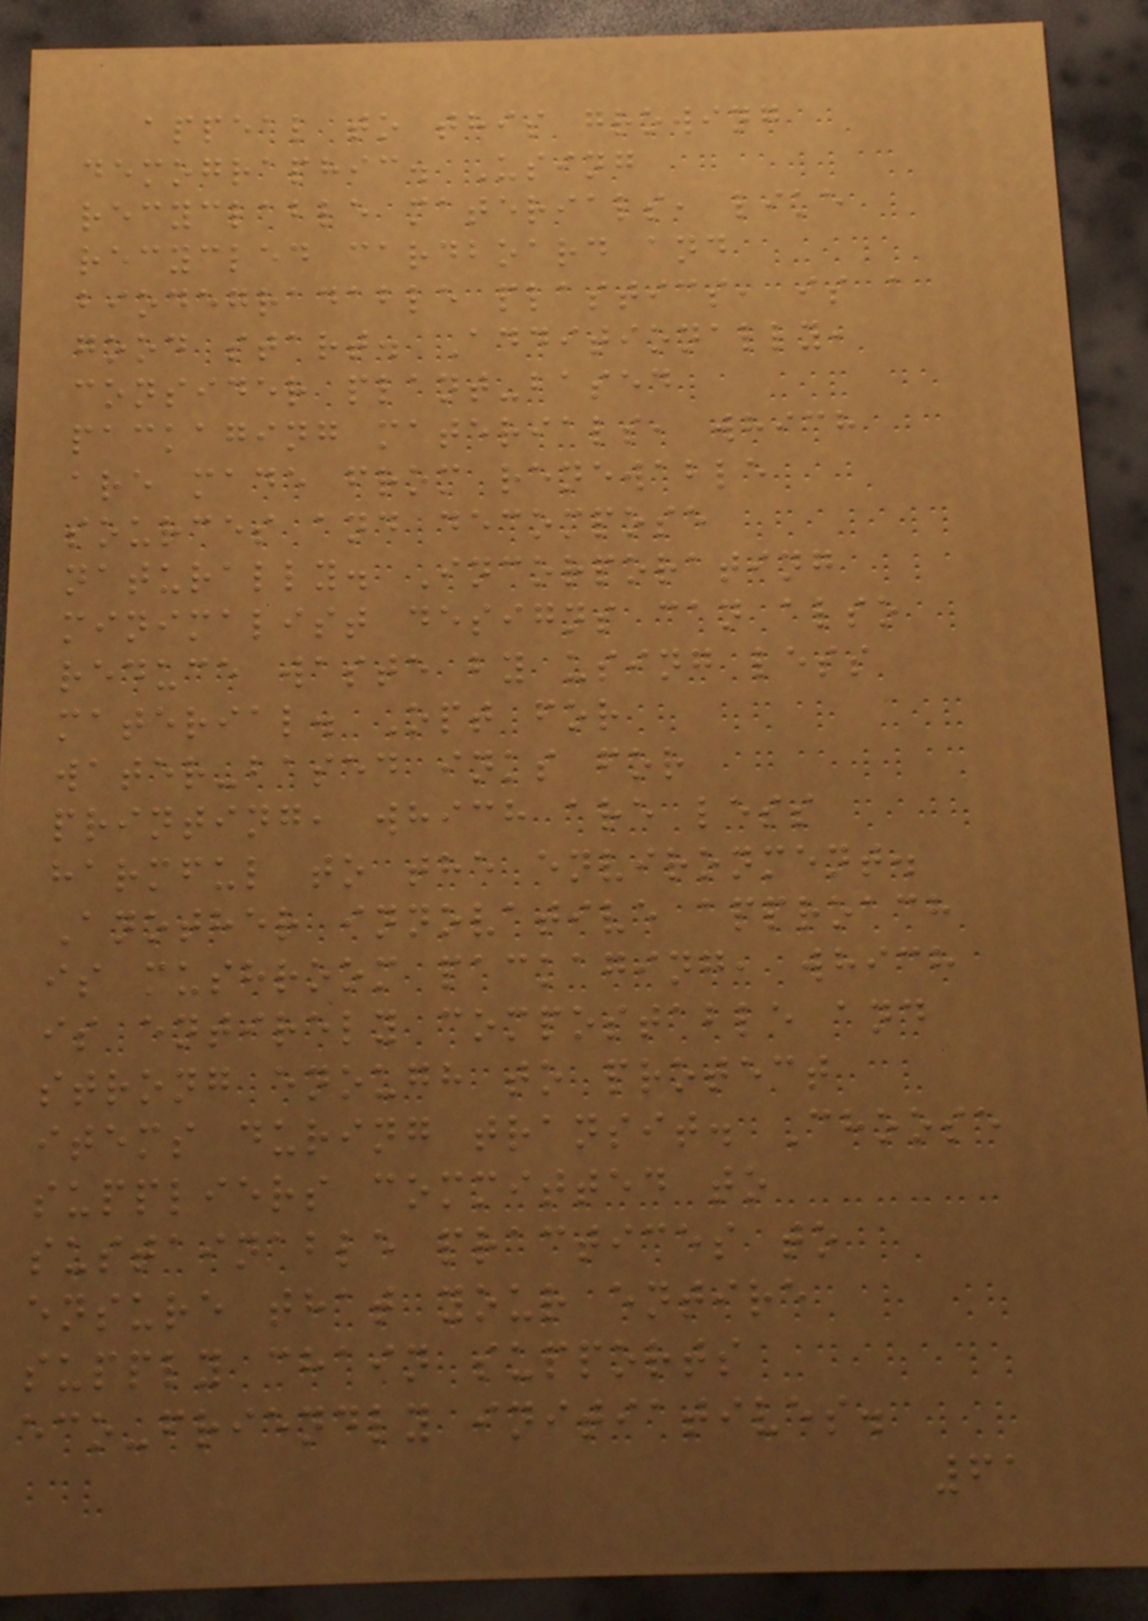appeal to this growing
demographic. Using
recyclable materials, like
recycled cardboard and
biodegradable plastics, is a
good start. Additionally,
consider plant-based
packaging materials, which
are made from renewable
sources and decompose
naturally. Incorporating
minimalist designs can also
reduce waste by using less
material. Opt for
water-based inks for
printing, which are less
harmful to the environment.
Another innovative approach
is mushroom packaging, which
is entirely compostable and
strong enough to protect
items during transit. Choose
suppliers committed to
sustainable practices to
ensure that your entire
supply chain supports
eco-friendly initiatives.
61
